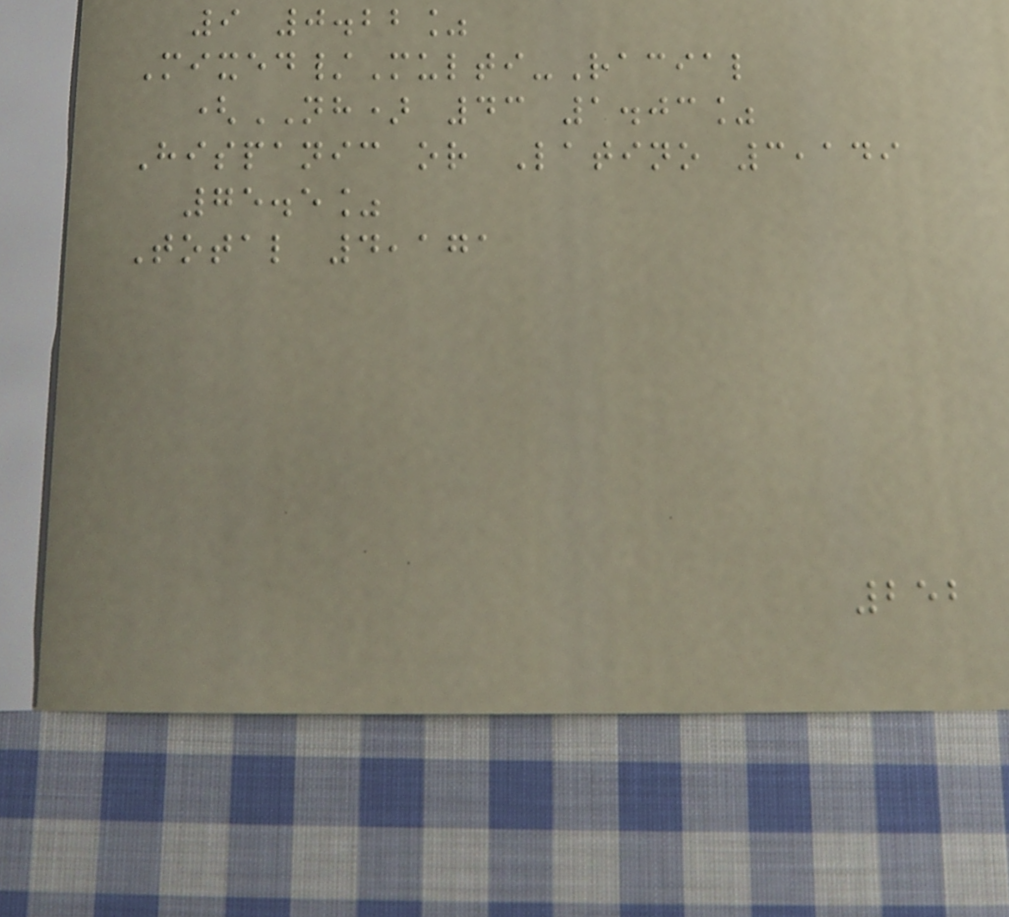9 0.22%
Mixed/Multi-Racial
(NH) 43 1.03%
Hispanic or Latino 3,149
75.5%
Total 4,171
252
